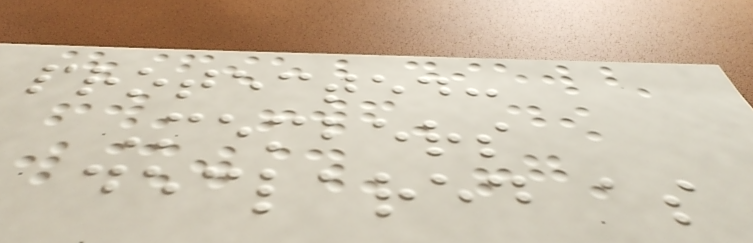protected:
Members
declared as
